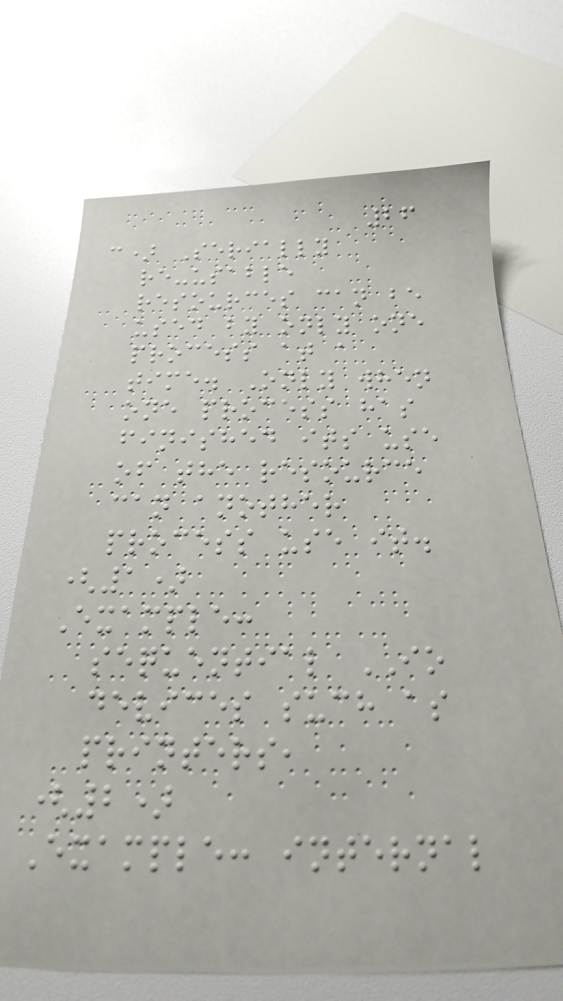26
c) Serially
re-usable
resources can be
used by only one
process at a
time. Only when
one process has
finished its use
of the resource
can another
process use it.
(1)
Example:
sequential IO
devices such as
printers,
(2)
Example: internal
